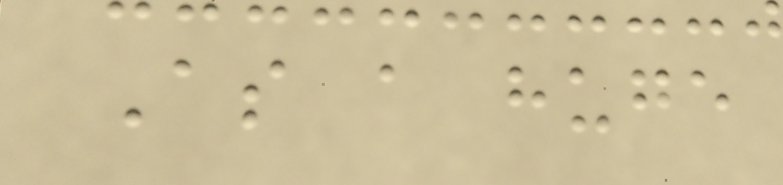As a huge
